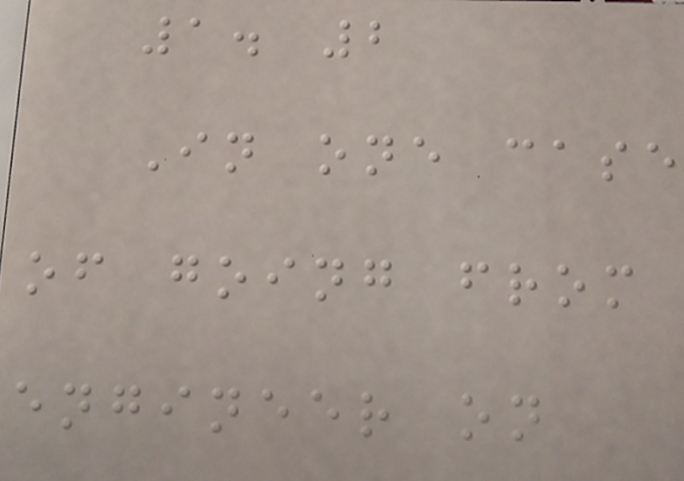1. 2
In one case
of going from
engineer on
